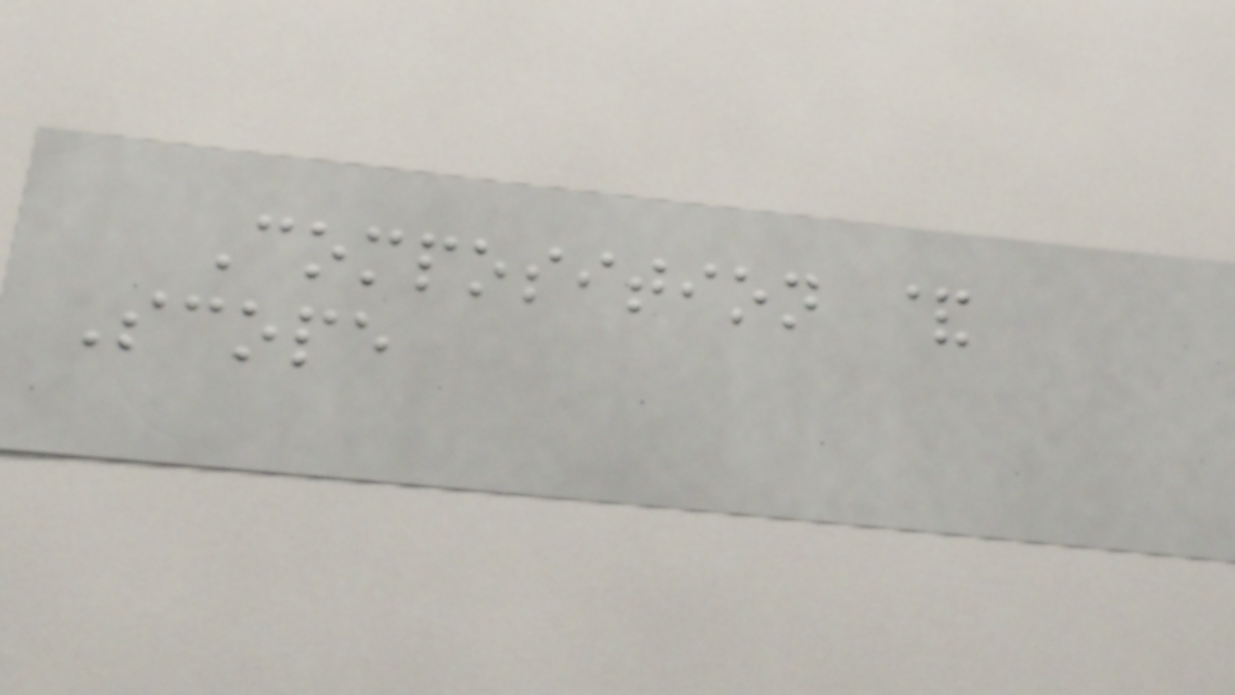Composition &
Scope
